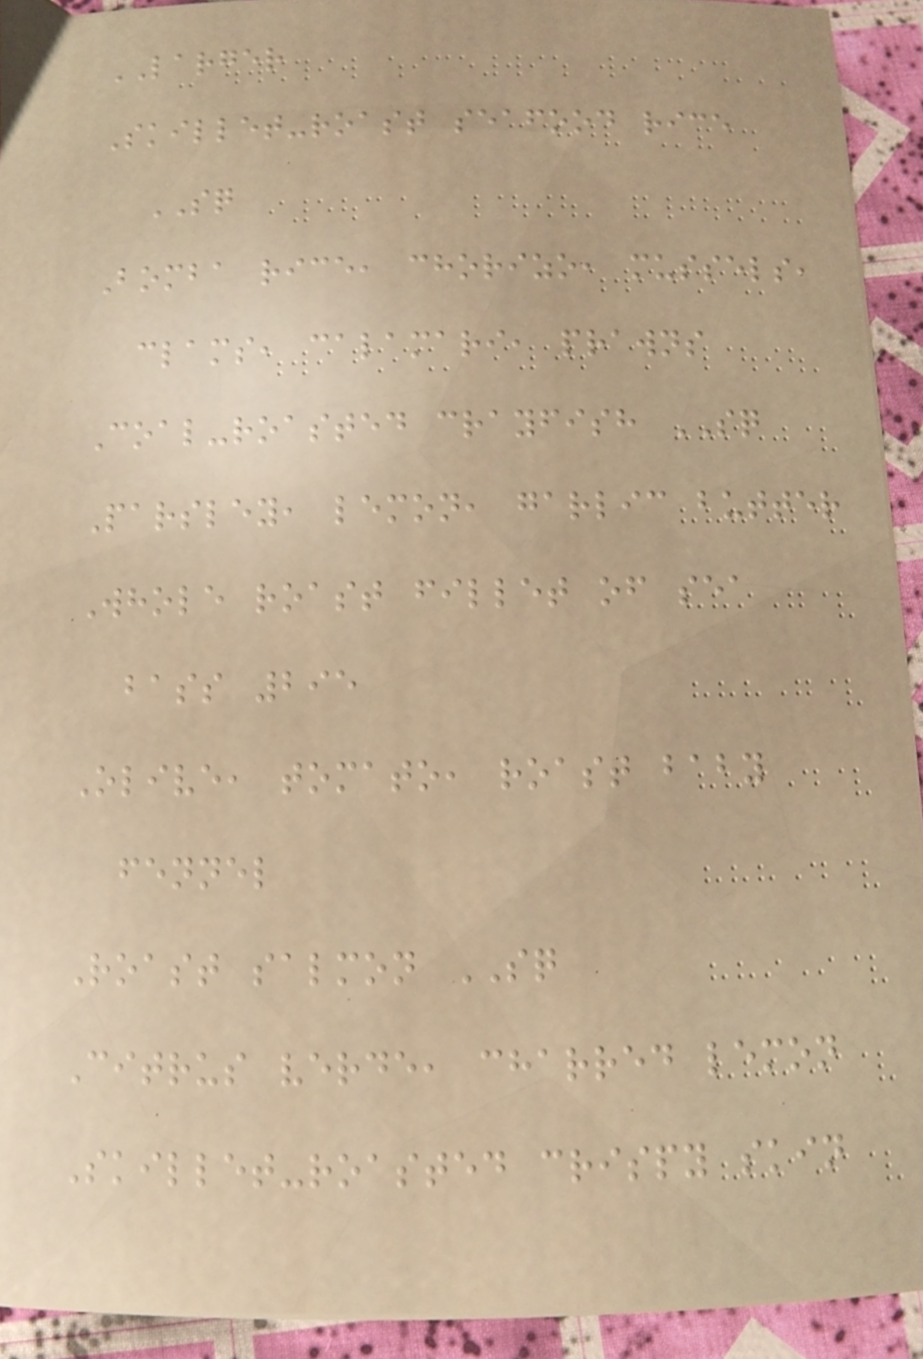LARGER
Skillet-roast seafood rice
SQ
Bomba rice, chorizo, mussels,
clams, calamari, prawns
Coal-roasted crayfish SQ
Parsley, lemon, garlic butter
Whole roast fillet of sea
bass 295
Olive, tomato, roast baby
fennel
Roast salmon SQ
Citrus verde, charred lemon
Skillet-roasted crispy skin
